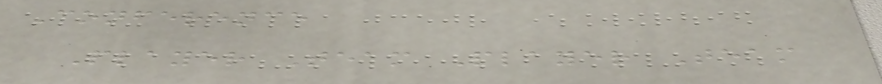Conference
Player Team Player Team
